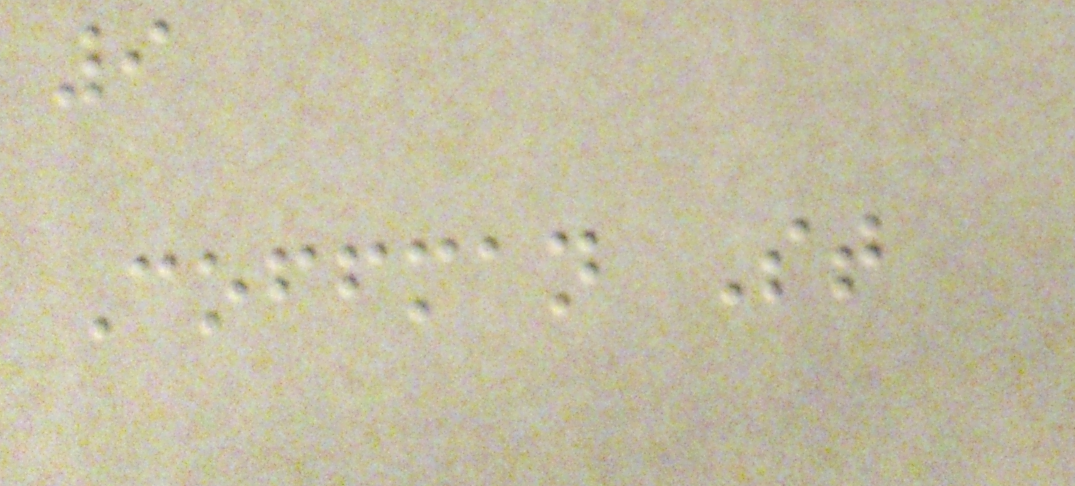9
Coffman St
